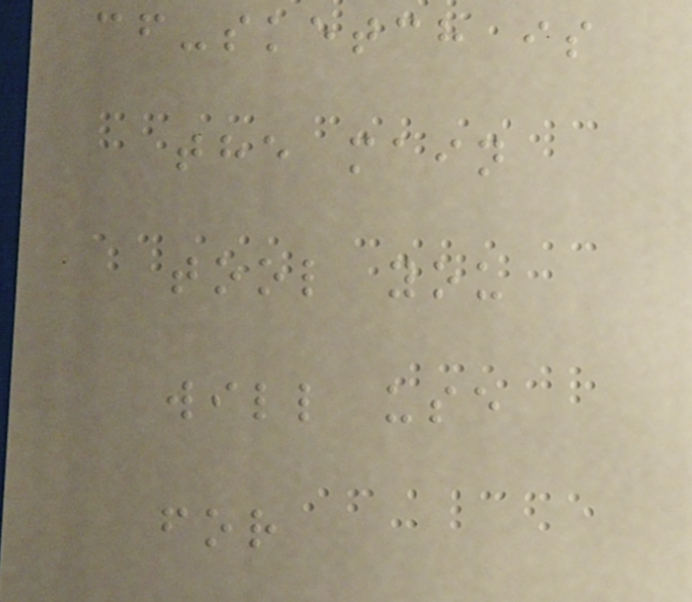cf-sketch is
the main
tool you
will use
for
